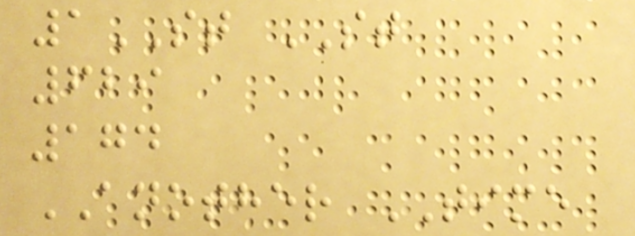1ST ST
629
174
ANOTHER TIME
